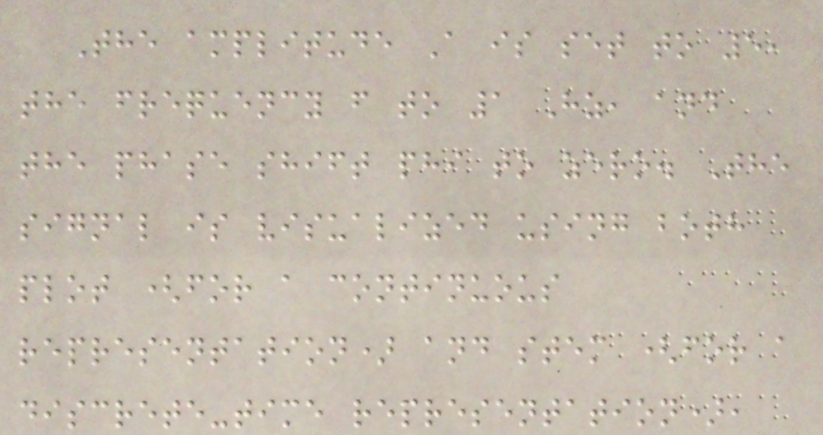The amplitude A is set to 5,
the frequency f to 1 Hz, and
the phase shift phi to zero. The
signal is visualized using both
plot (for a continuous
representation) and stem (for a
discrete-time representation),
